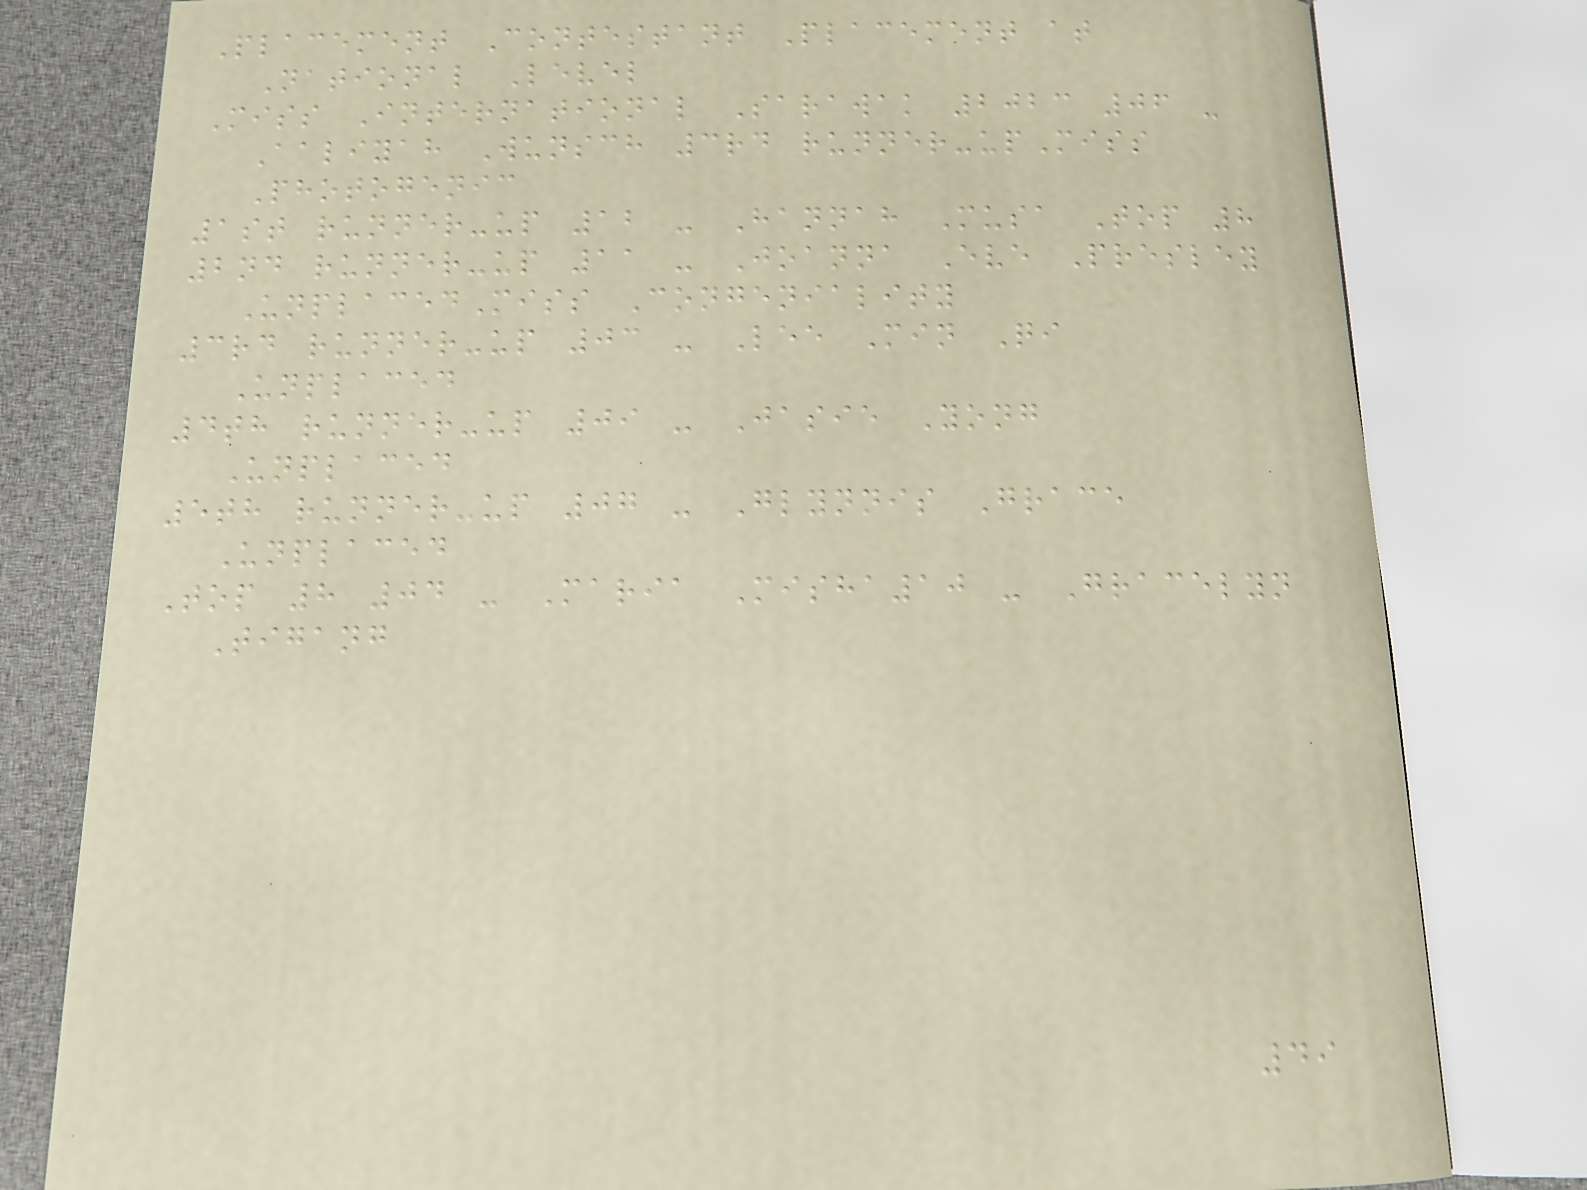Placement Contestant Placement at
National Level
Miss International Sarawak 2023 06 -
Aaliyah Wunsch 3rd runner-upMiss
Photogenic
1st runner-up 12 - Hannah Musa Top 8
2nd runner-up 11 - Joanna Eve Presley
UnplacedMiss Congeniality
3rd runner-up 03 - Lee Min Qi
Unplaced
4th runner-up 09 - Jasie Yong
Unplaced
5th runner-up 07 - Glynnis Grace
Unplaced
Top 8 04 - Maria Misha10 - Gracelyn
Tigang
49
